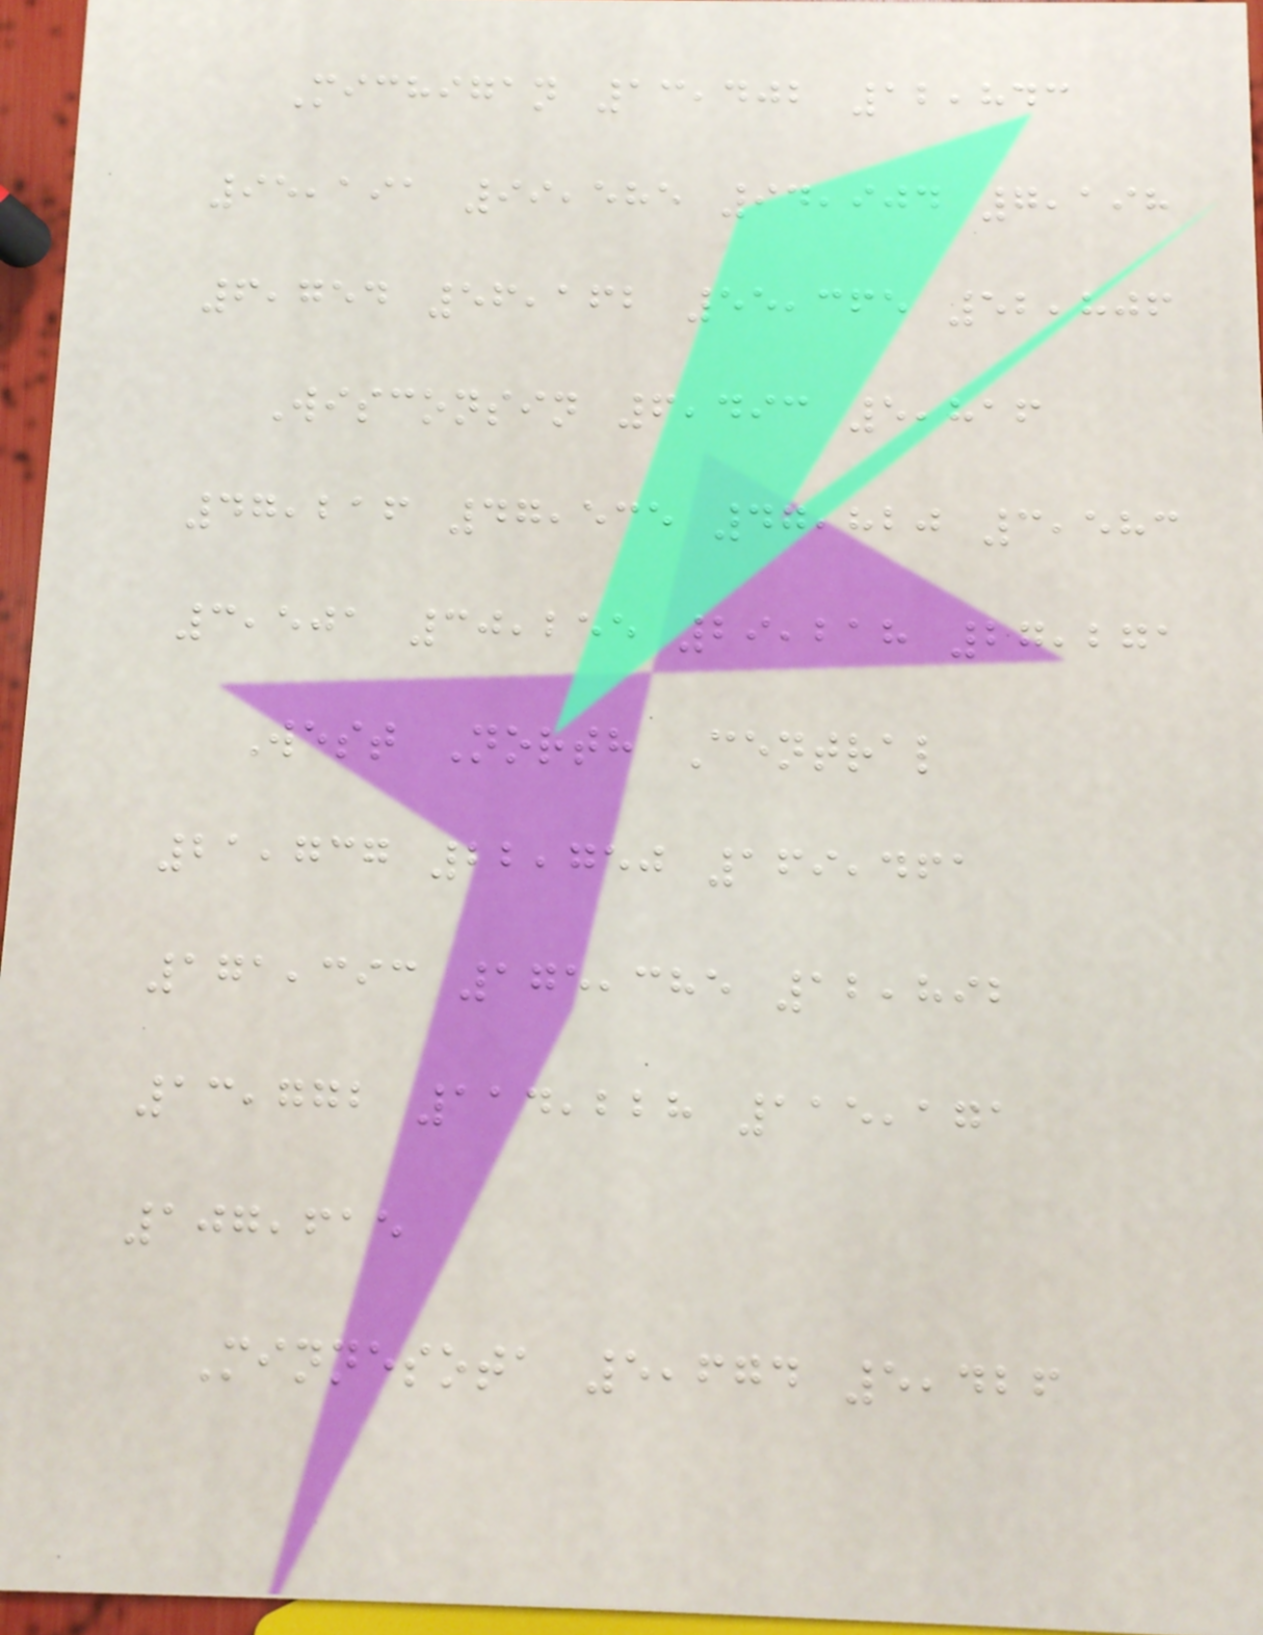Michigan 13,402 12,843
95,191 99,585 94,904 7,198
6,754 56,162 55,365 52,806
Wisconsin 6,493 5,816
47,216 47,535 47,820 3,583
3,501 30,255 29,218 27,271
West North Central
21,737 22,750 169,461
171,393 175,385 12,892
13,772 114,228 115,171
107,615
Minnesota 5,674 5,426
